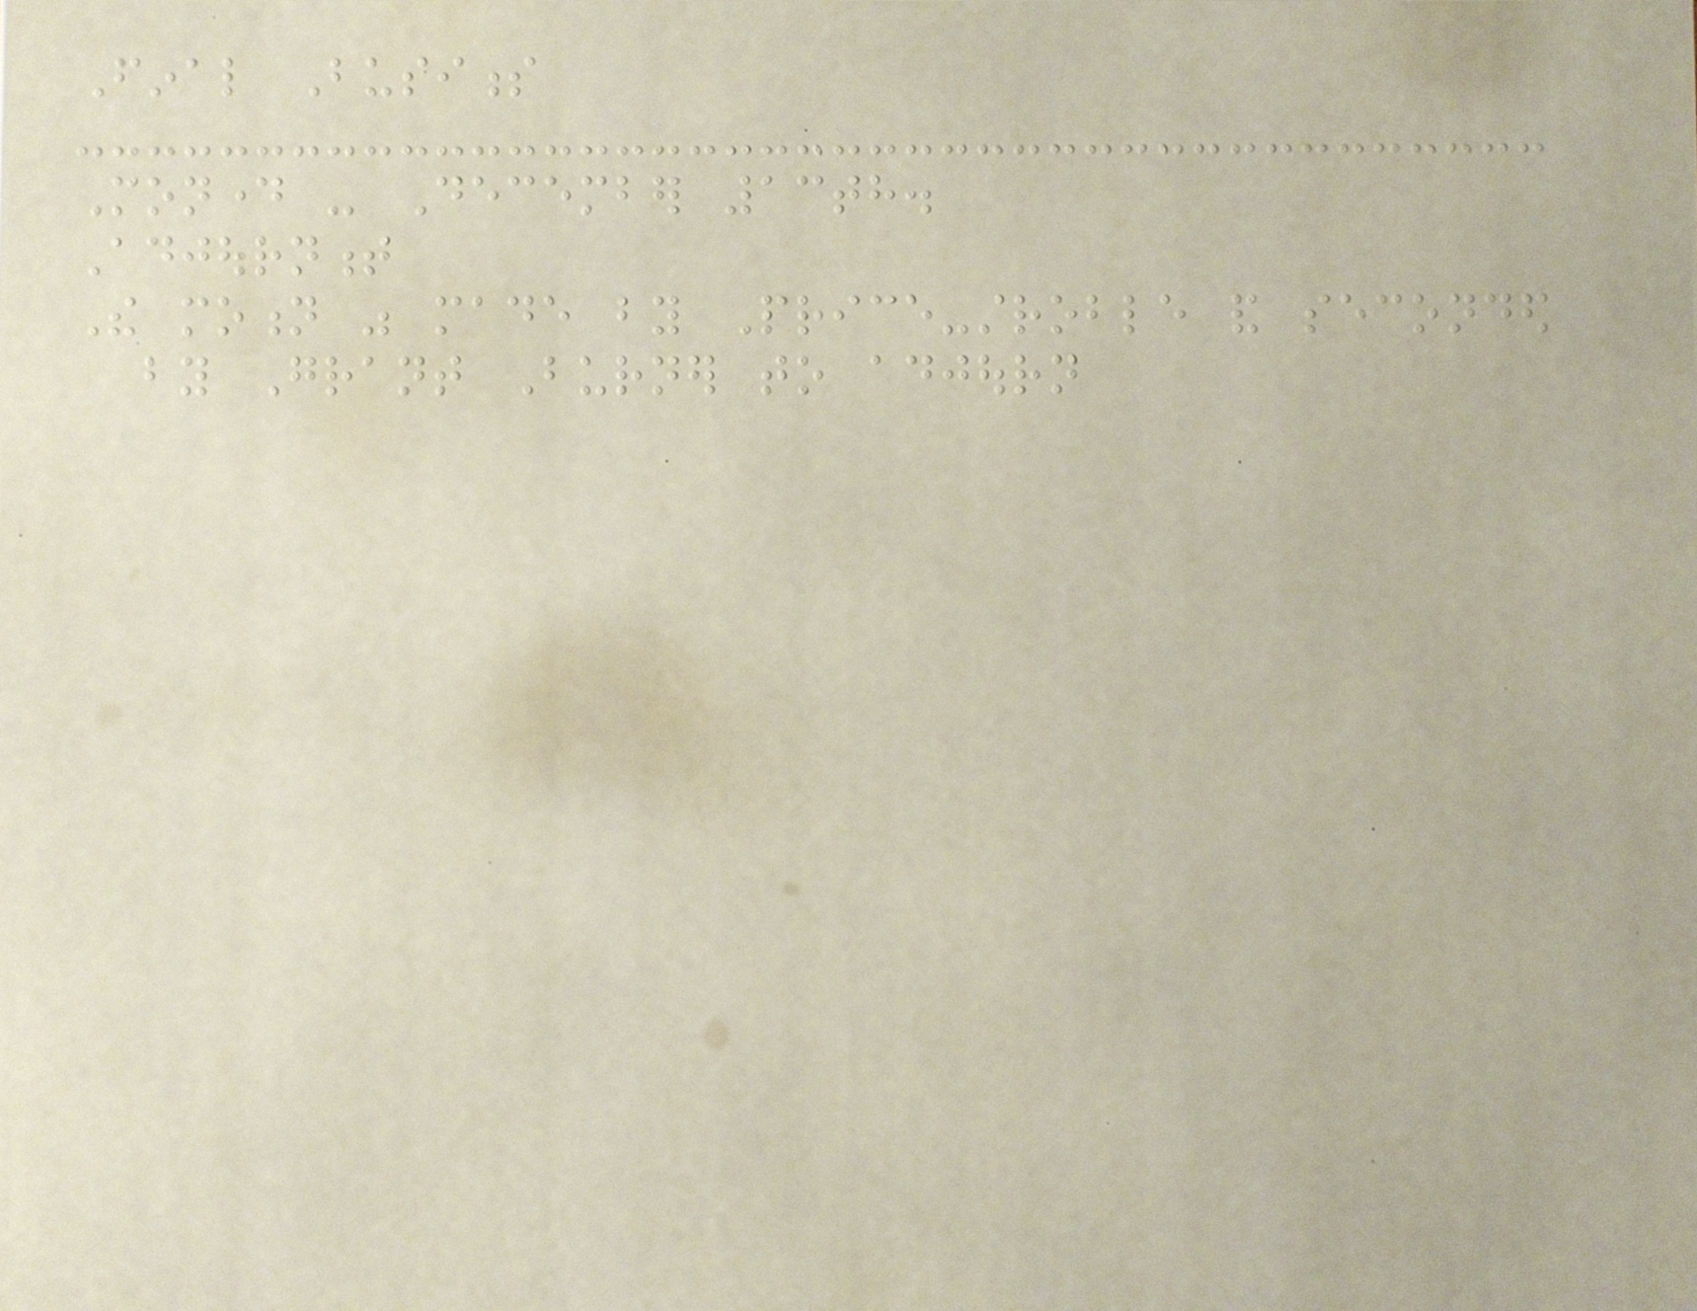Final Business
Monday - December 13th.
Adjournment
The motion was made by Price-stroble and seconded
by Grant Burner to adjourn
